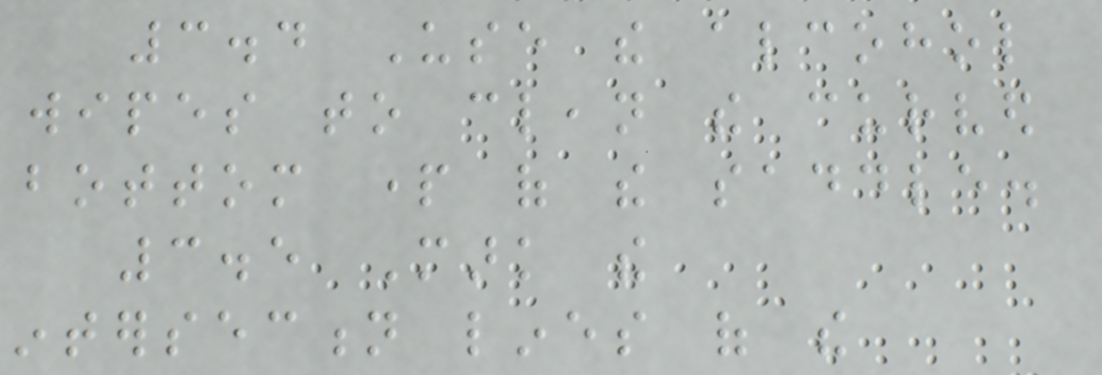3.4 Use the alcohol
wipes to clean the curved
bottom part of the saddle.
3.5 Mark the
intersection lines of the
